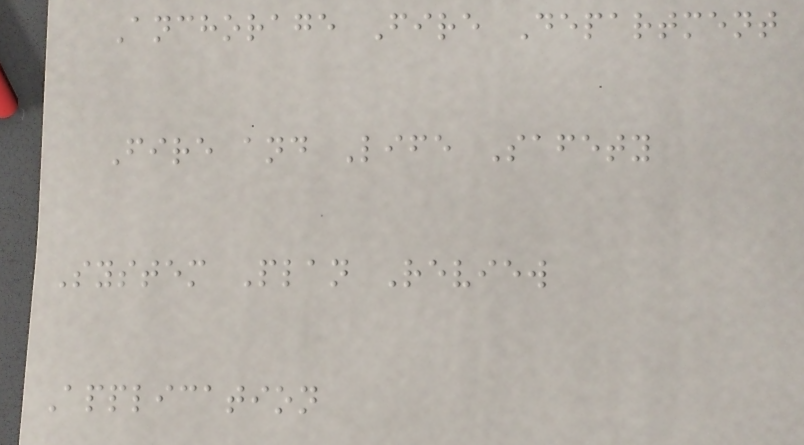Anchorage Fire Department
Fire and Life Safety
System Plan Review
Application
